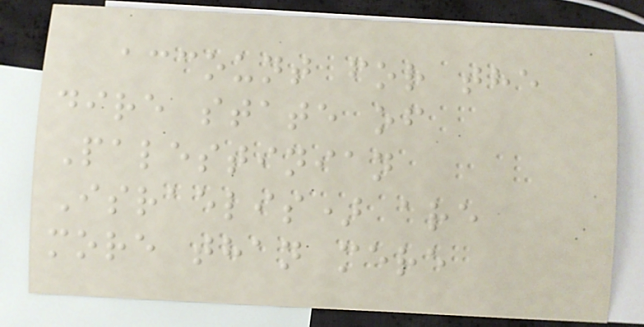account for the
dire state of
Palestinian
Israelis) are
more than mere
